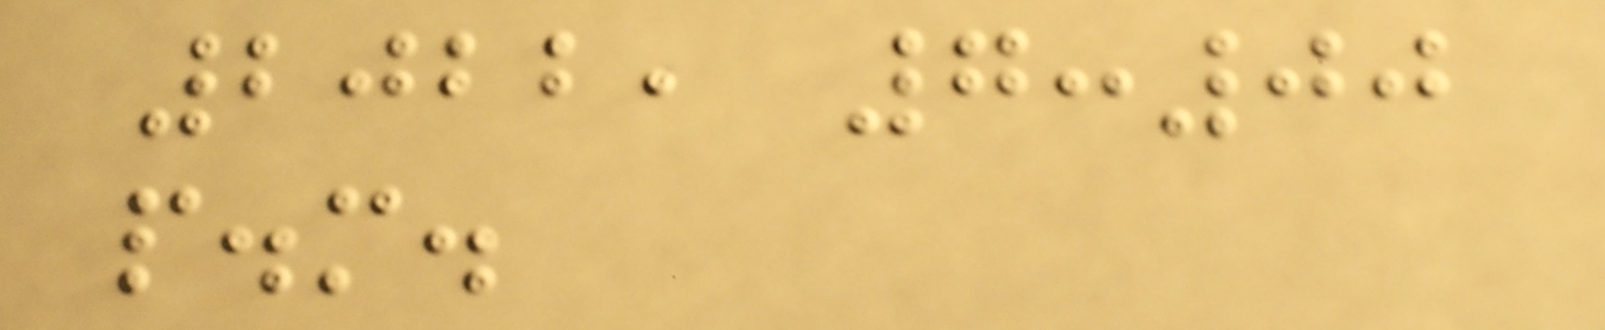2022, 7:00
p.m.
